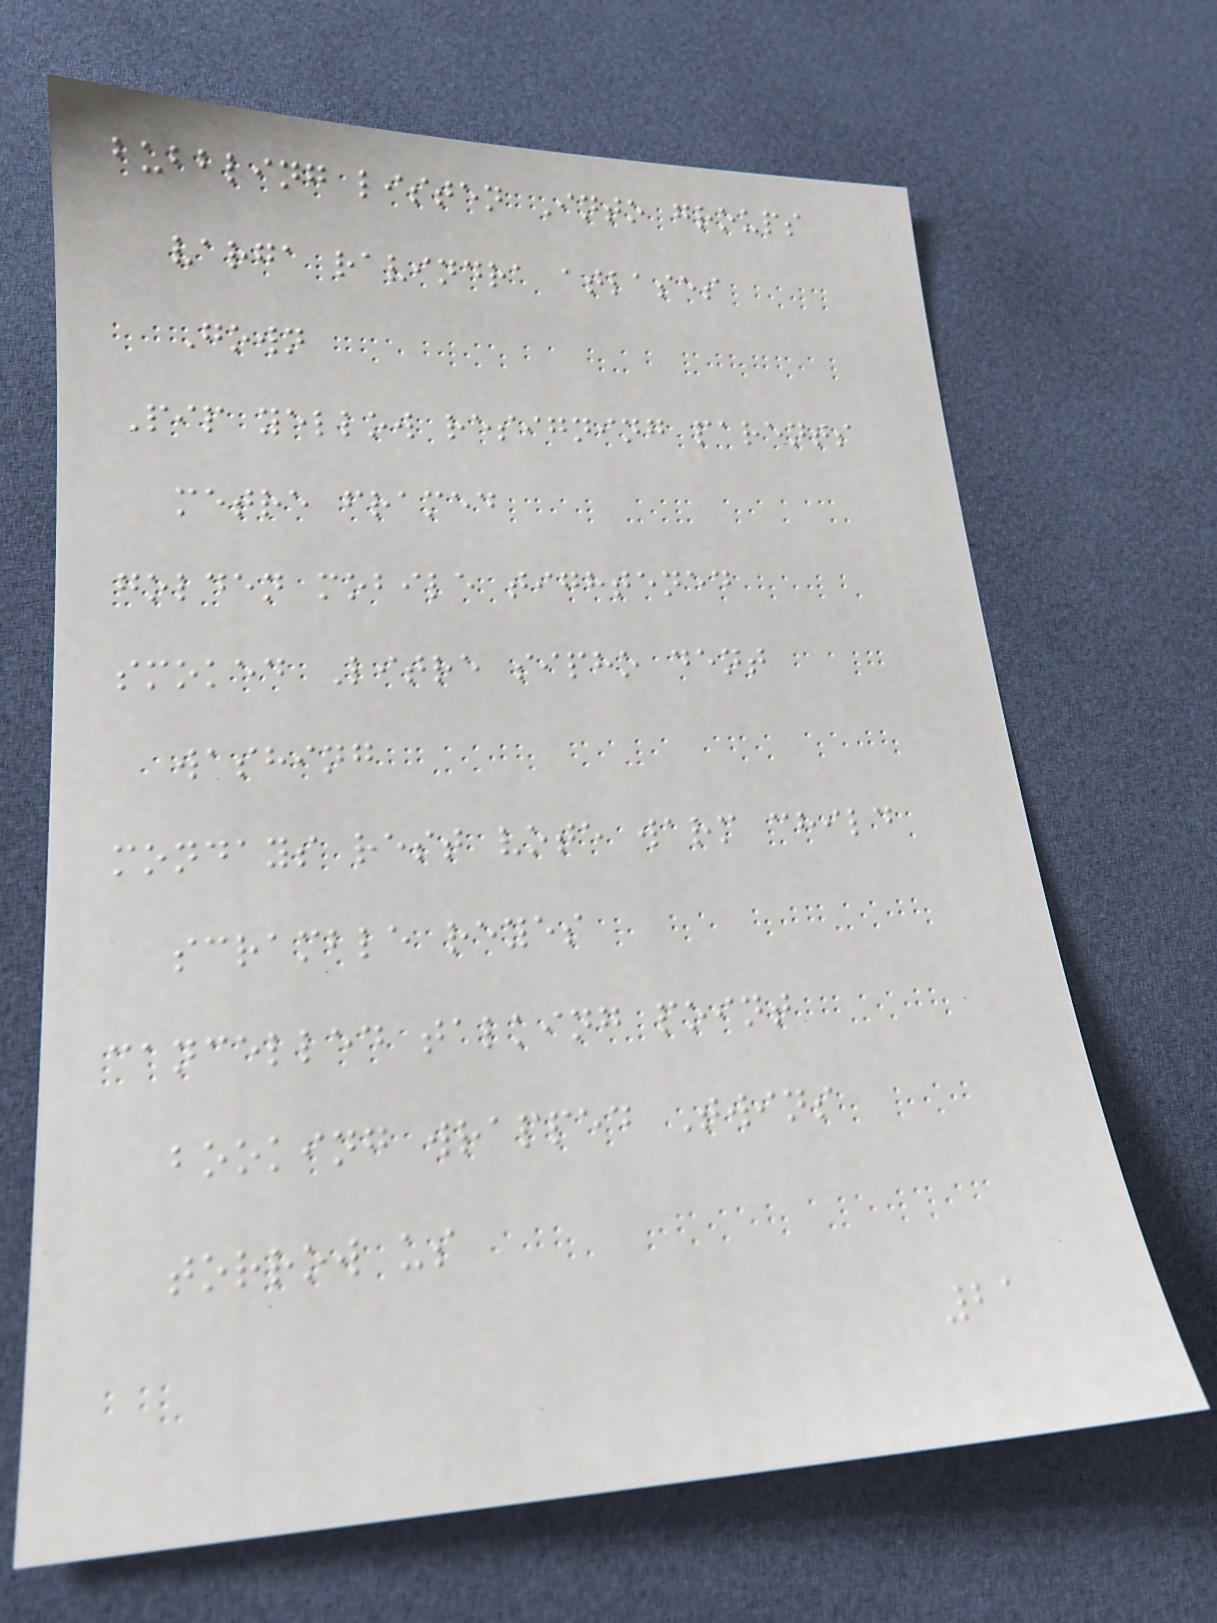bubbling listen Into groups
varga ravindra atlases
Gown
Pip yellow resigning parents
metre framed
golden mobile tightened
smoked Litre sipho dent
washing
mondays rest vote warm child
scramble reyes
cancelled talking point
booking wrapped Twins
torrow us
21
